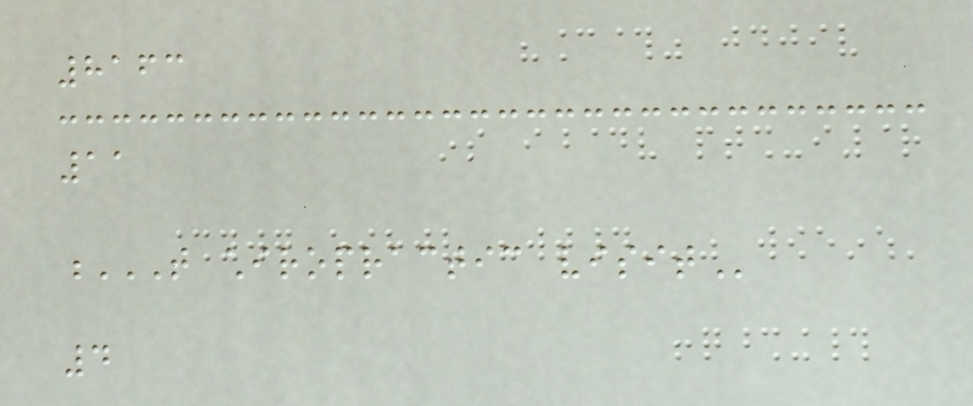8163
11
T CHIROPRACTIC VISIT
4
